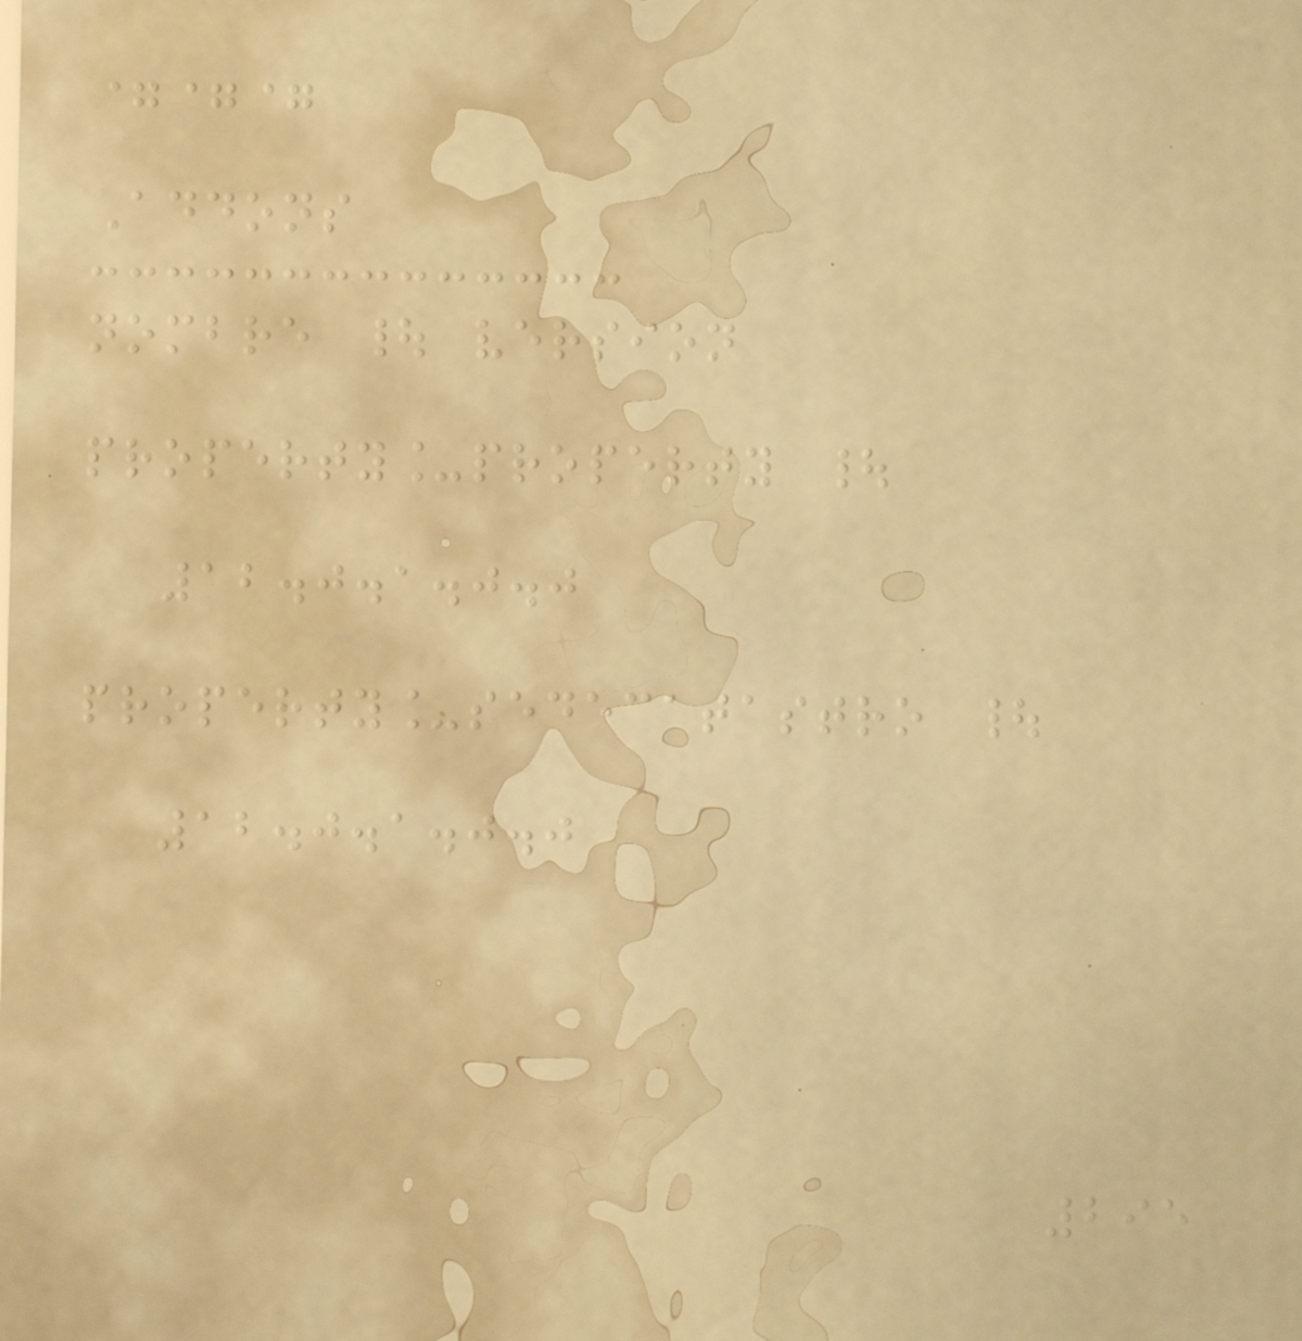===
Addons
nombre | version
property_property |
12.0.1.0.0
property_sedecatastro |
12.0.1.0.0
295
